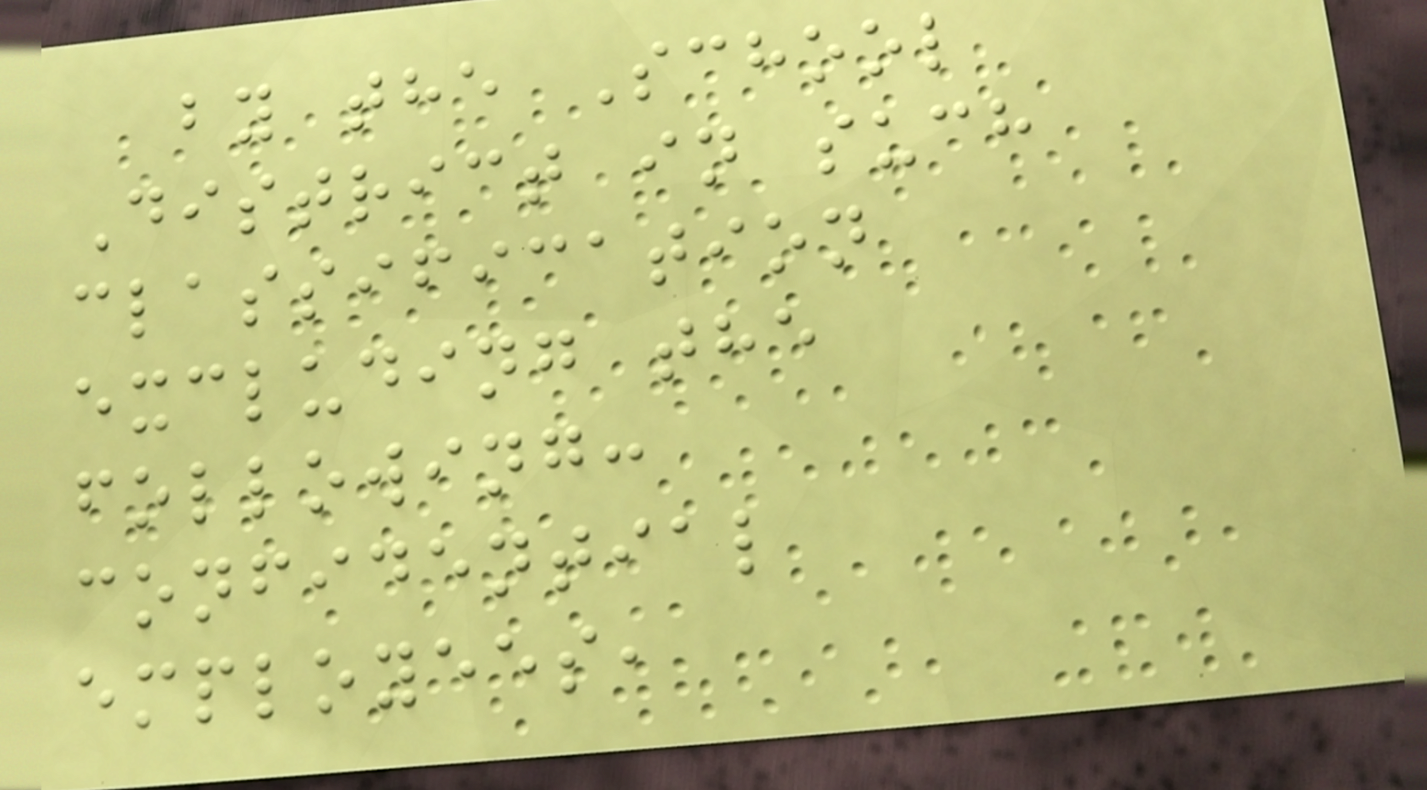by the School
District in such
classification
excluding the
following:
confidential
employees,
